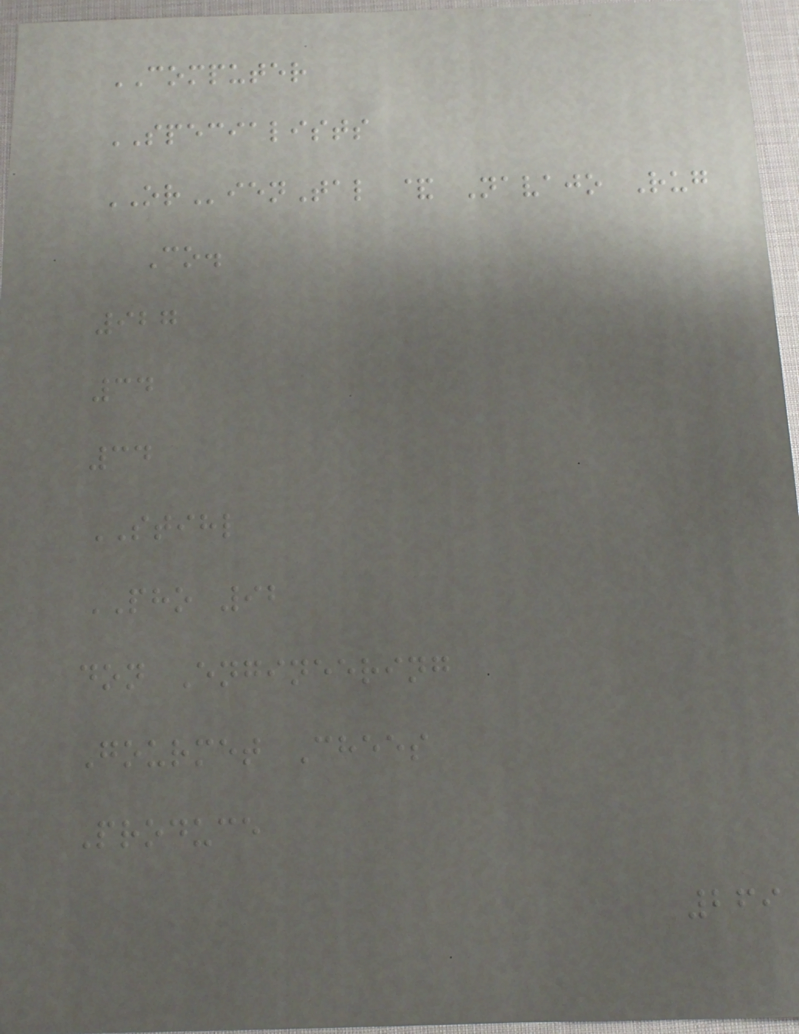COMPUTER
SPECIALISTS
ORienTal & Navajo Rug
Co.
927
34
34
STIHL
PHO 92
don Engineering
Gourmet Chees
Produce
269
